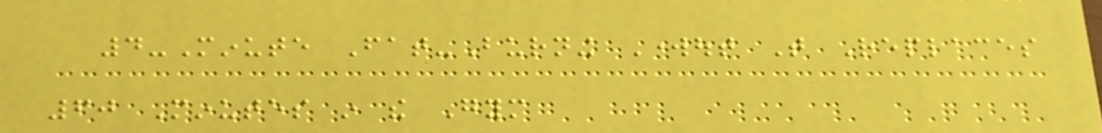4-Minute Fat-Burning Workout That Replaces
60 Minutes in the Gym
